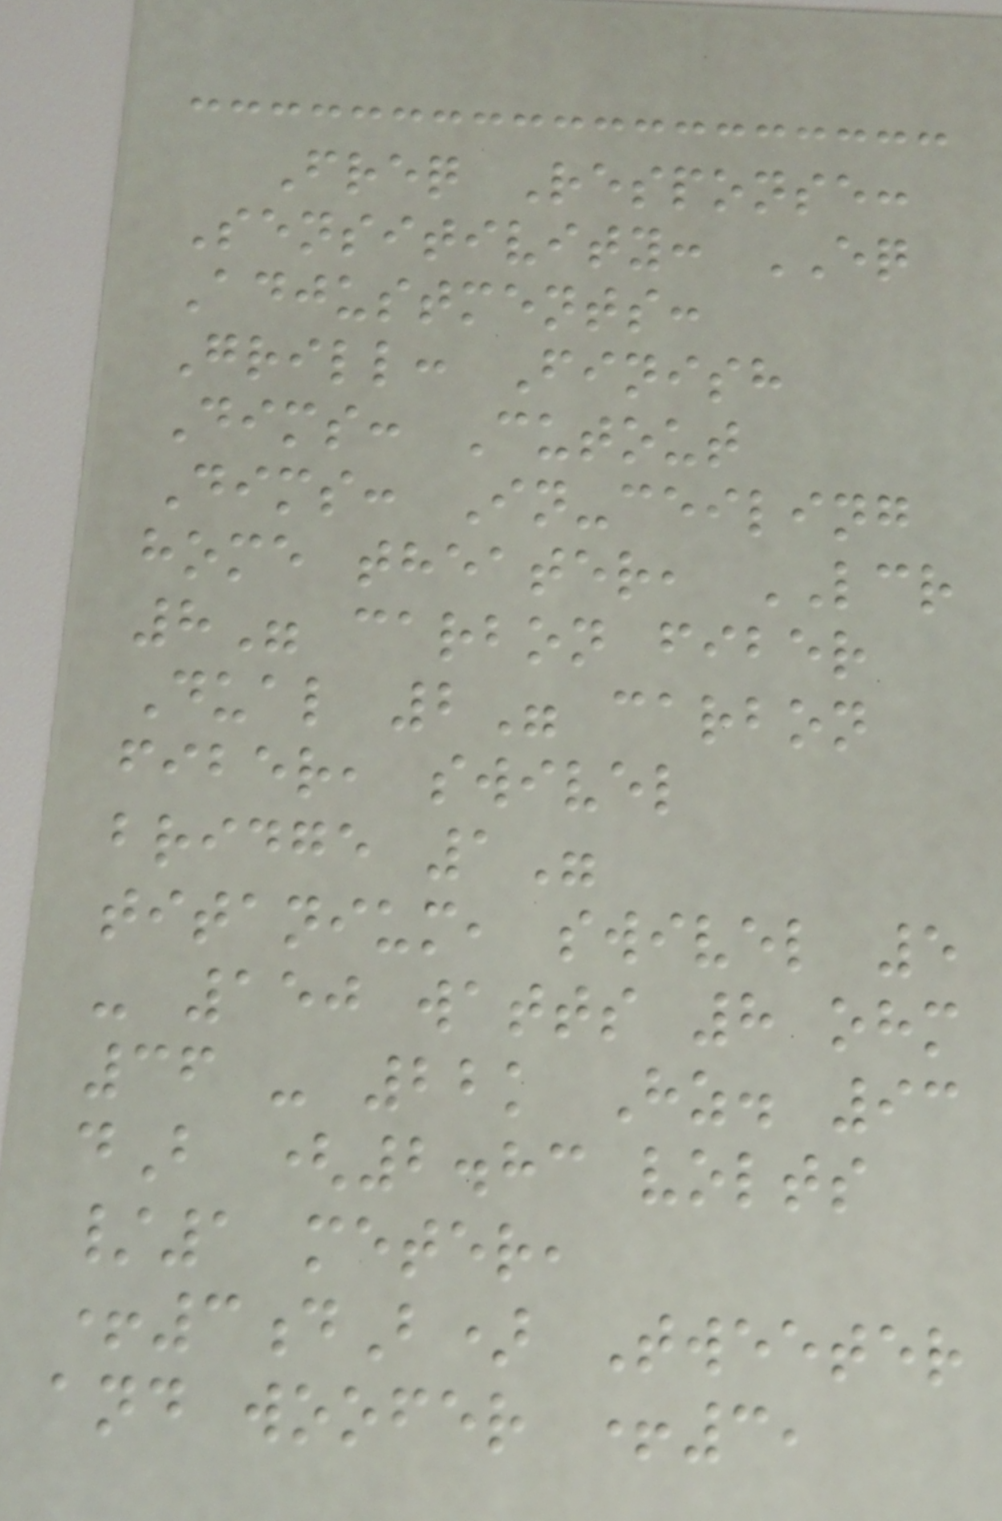Freq Response:
Sensitivity: EQ
Adjustments:
Grill: Finish
Dims: Cutout
Dims: In-ceiling
home theater, LCR
8" carbon fiber
Dual 2" carbon
fiber, swivel
bridge 1"
titanium, swivel 5
- 150 watts 8 ohm
36 - 22k Hz. 93
dB (2.83 volts
/1 meter,
+3dB) Tweeter
and woofer +3,
